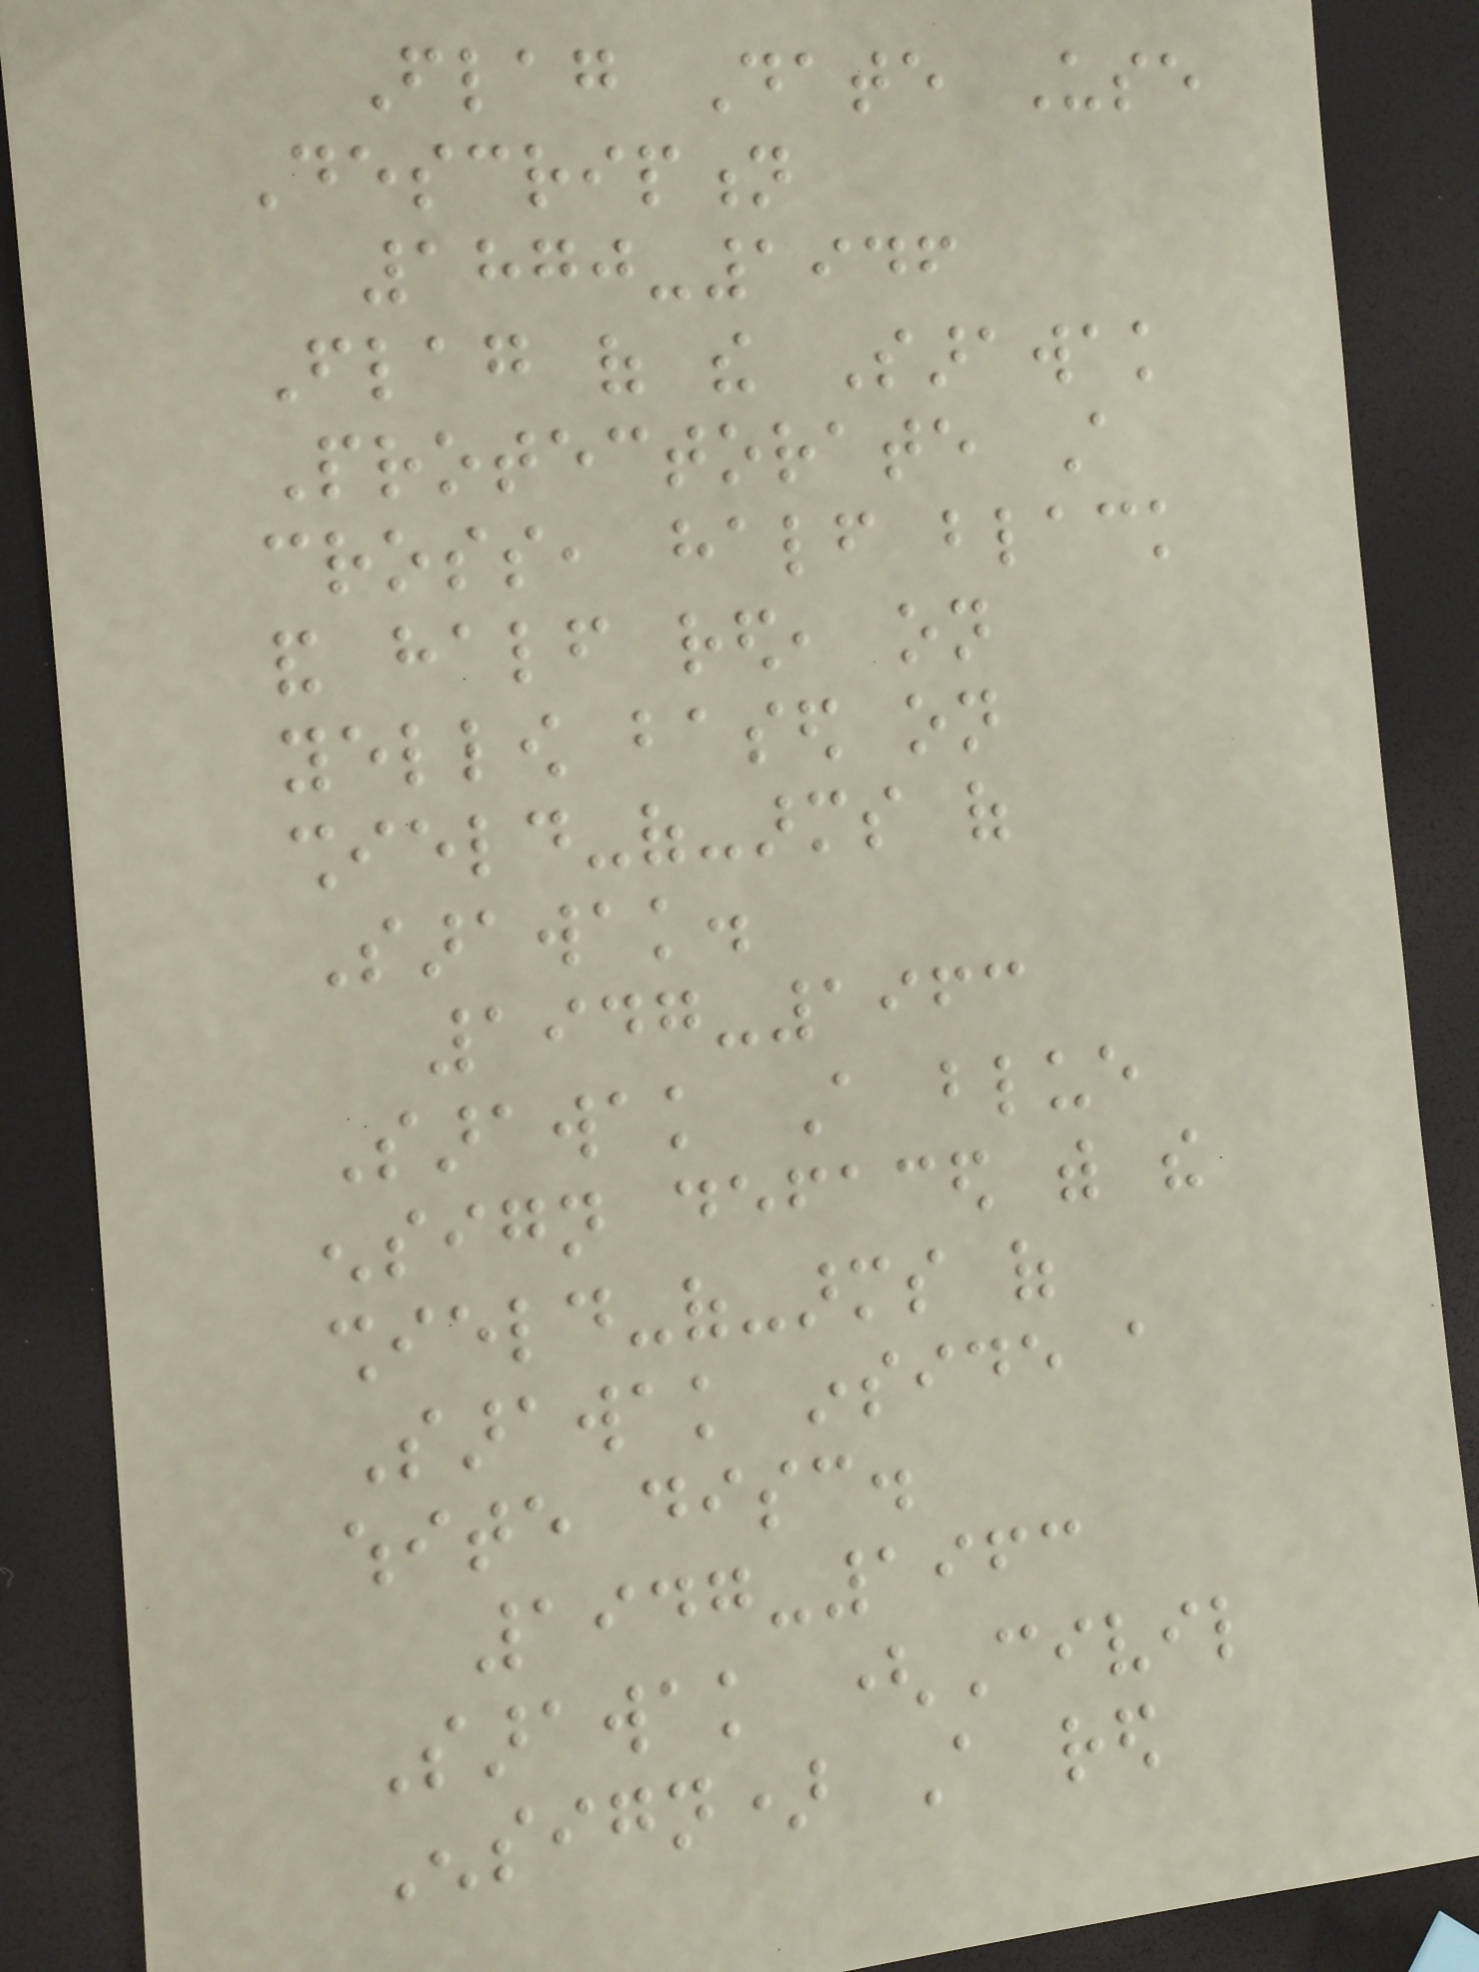Flag Date Use
Description
1870-1946
Flag of the Sarawak
Protectorate A
cross, half black
and half red, on
yellow based on
shield-of-arms of
Sarawak.
1947-1963
Sarawak A blue
ensign defaced with the
shield-of-arms of
Sarawak inside a
white disc.
1947-1963
Sarawak (Civil
Ensign) A red
